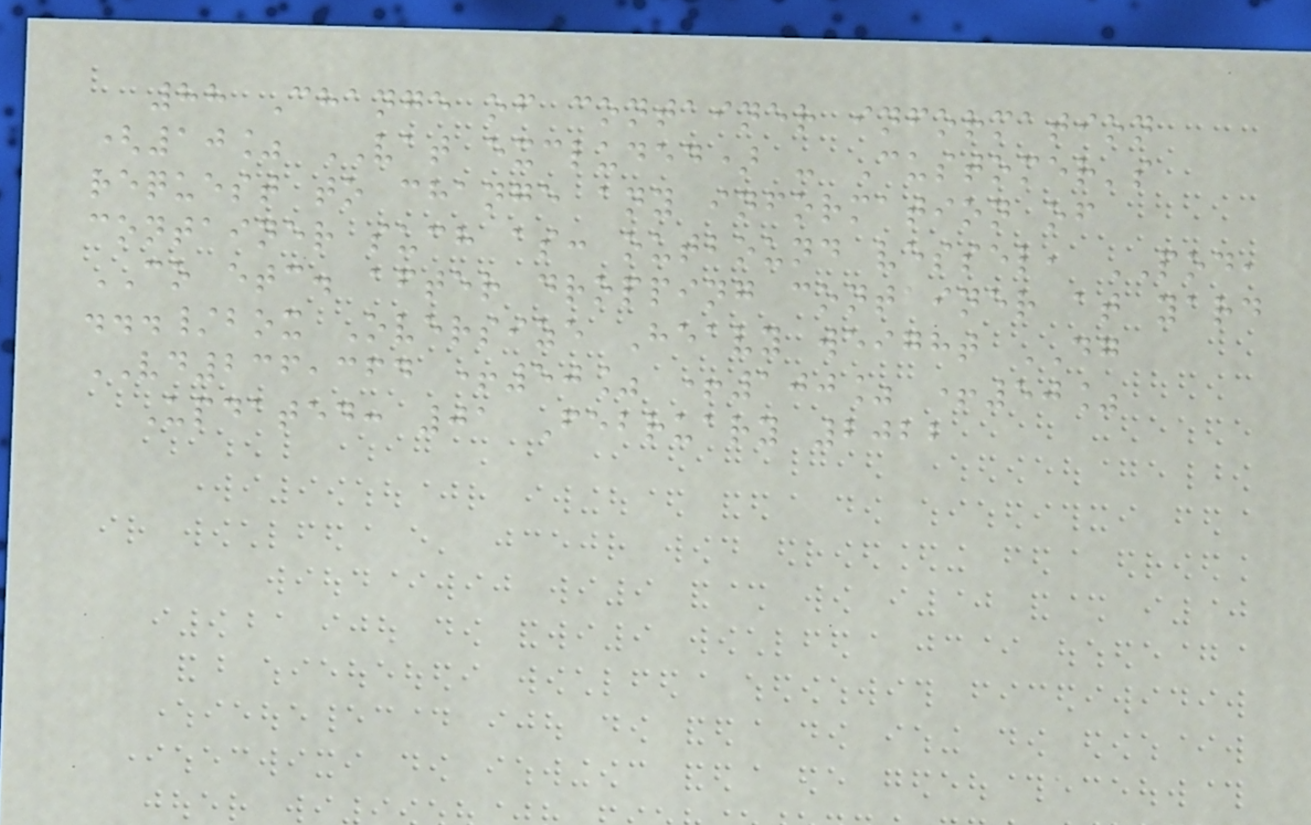88 Change of container information
(10% VAT excluded) - Customer's
request to change any information of
container such as: outbound vessel, POD,
CO etc. after dropping container at yard
.../box Oversize Heavy weight DG
VD236,364 +50% +100% +50%
Updated: 01 February 2022
